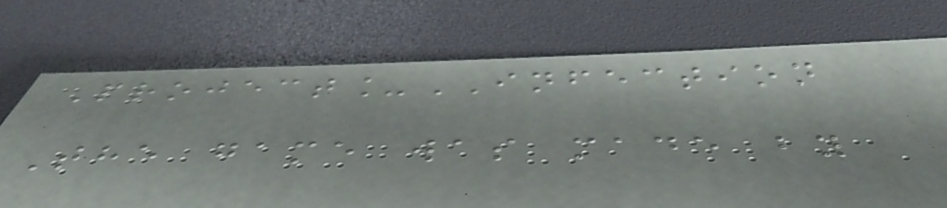Project_INFECTION
The game was made by
